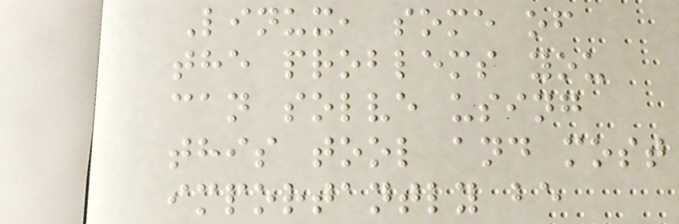Linux, some of
the problems you
can solve using
this tool and most
importantly be
